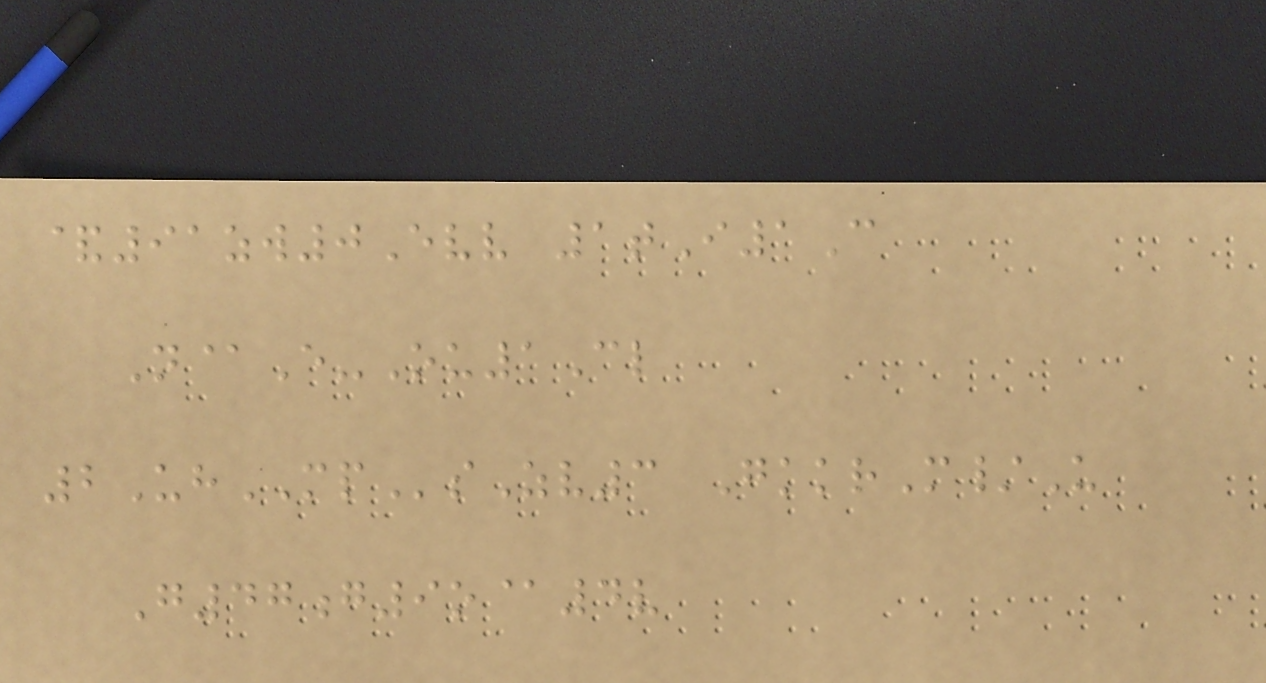&91zw0Evv 1tI1C
N@E-Ou1Cl
2UhMPsZv3 GkkrM/U
G47g9o@4v
